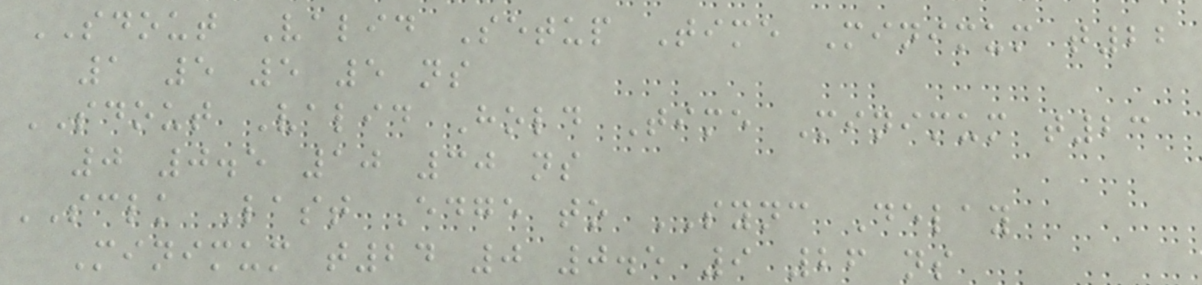SDOUT Valid Setup Time Minimum t22
1 5 5 5 ns
SDOUT Valid Hold Time Minimum t23
0 0.5 10 30 ns
SCLK Last Edge to SYNC Delay
Minimum t24 0 0.5 9 26 ns
